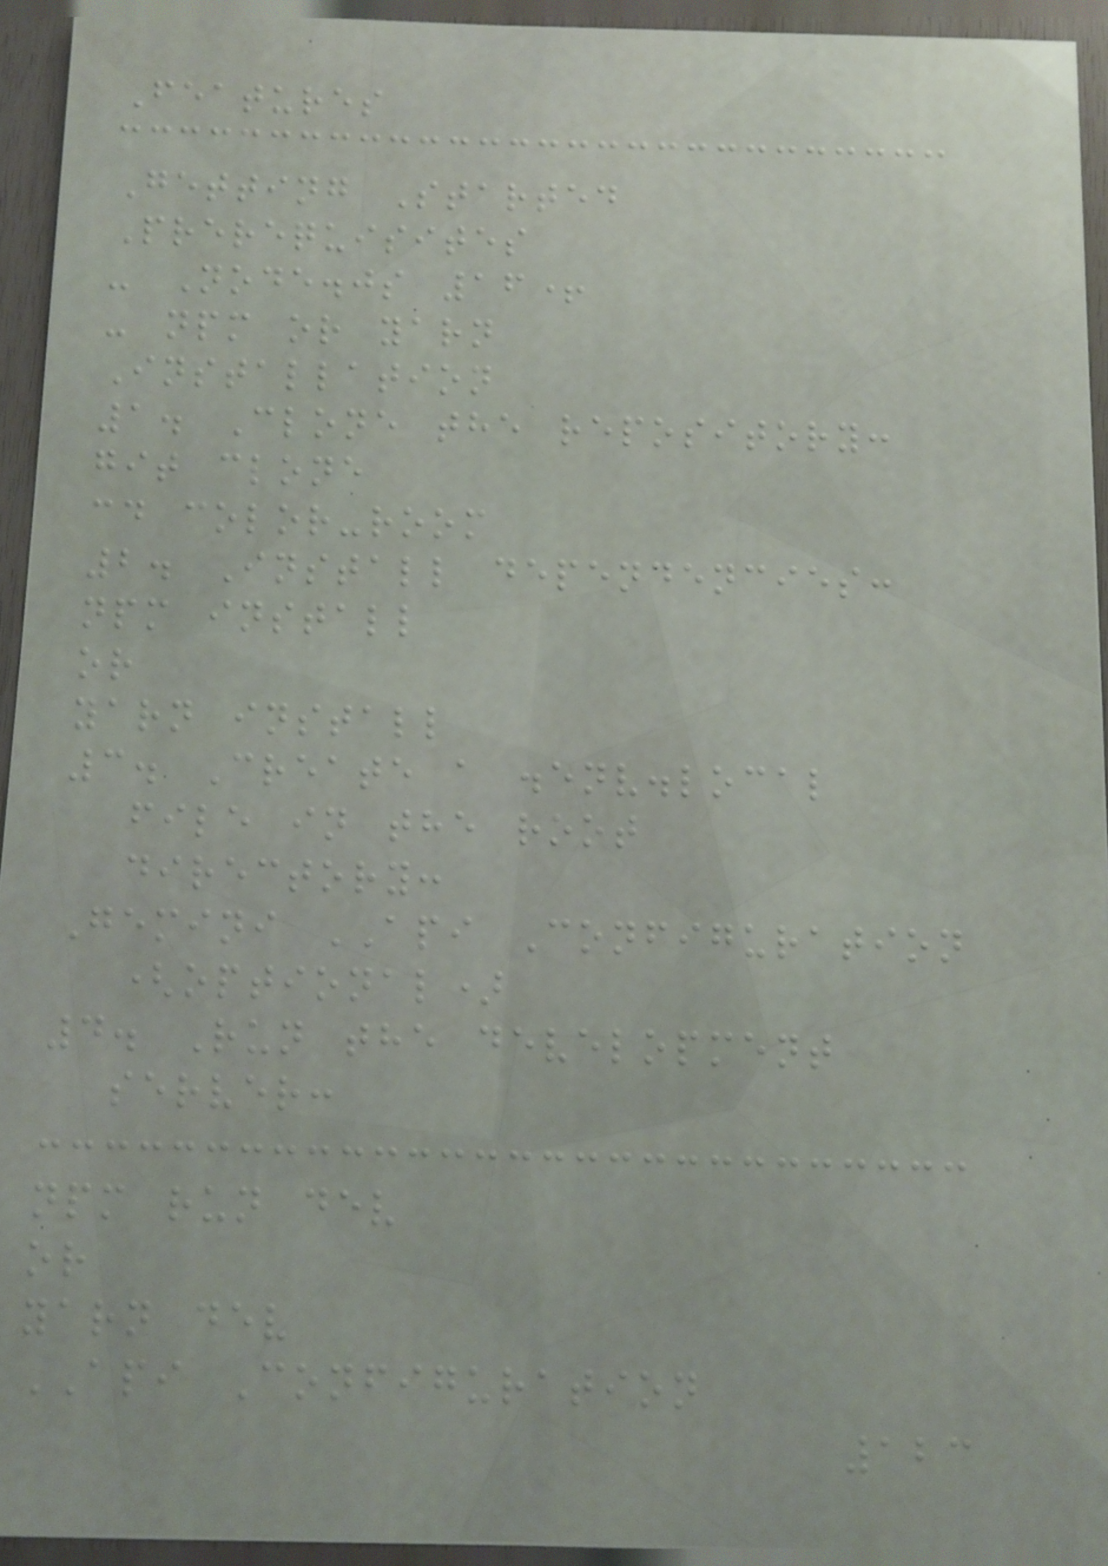Features
Getting Started
Prerequisites
- Node.js 16+
- npm or yarn
Installation
1. Clone the repository:
git clone
cd color-room
2. Install dependencies:
npm install
or
yarn install
3. Create a .env.local
file in the root
directory:
Gemini API Configuration
(optional)
4. Run the development
server:
npm run dev
or
yarn dev
API Configuration
123
